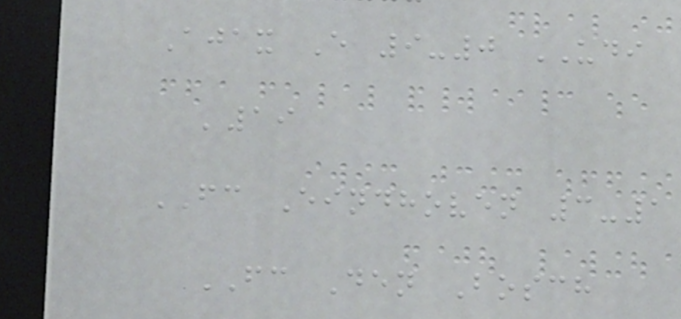Ajax E 9-0 UDI
'19
FC Eindhoven 3-1
FC Den Bosch
